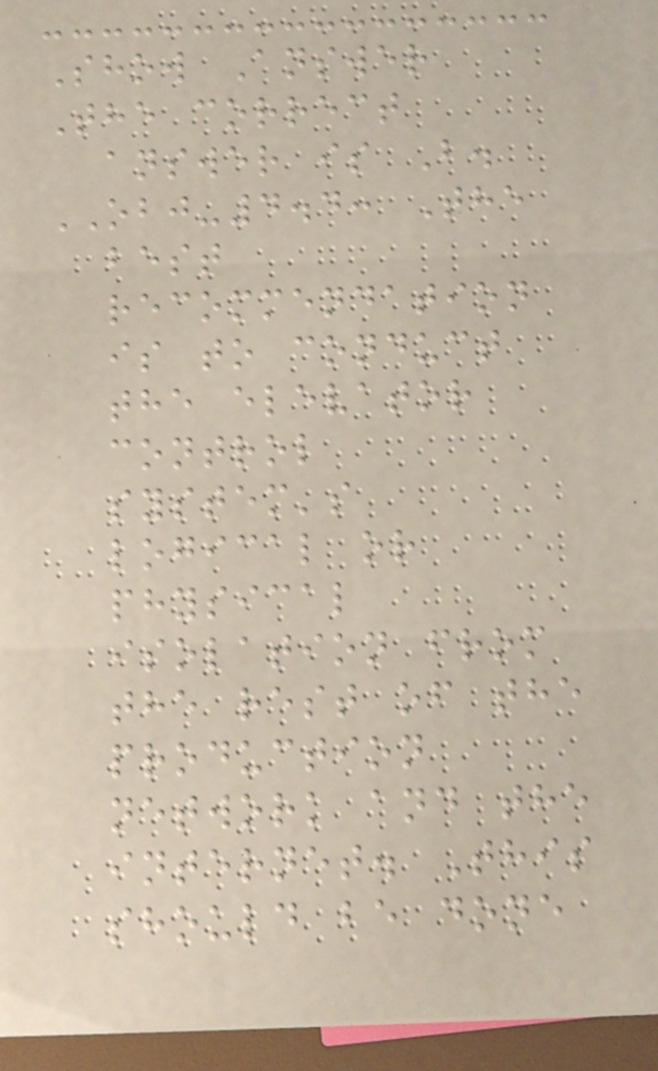Show Answer
The correct
answer is B.
OBJ-4.4: The
best
recommendation
is to conduct
the elevator
control
system's
logical or
physical
isolation from
the rest of the
production
network and the
internet. This
should be done
